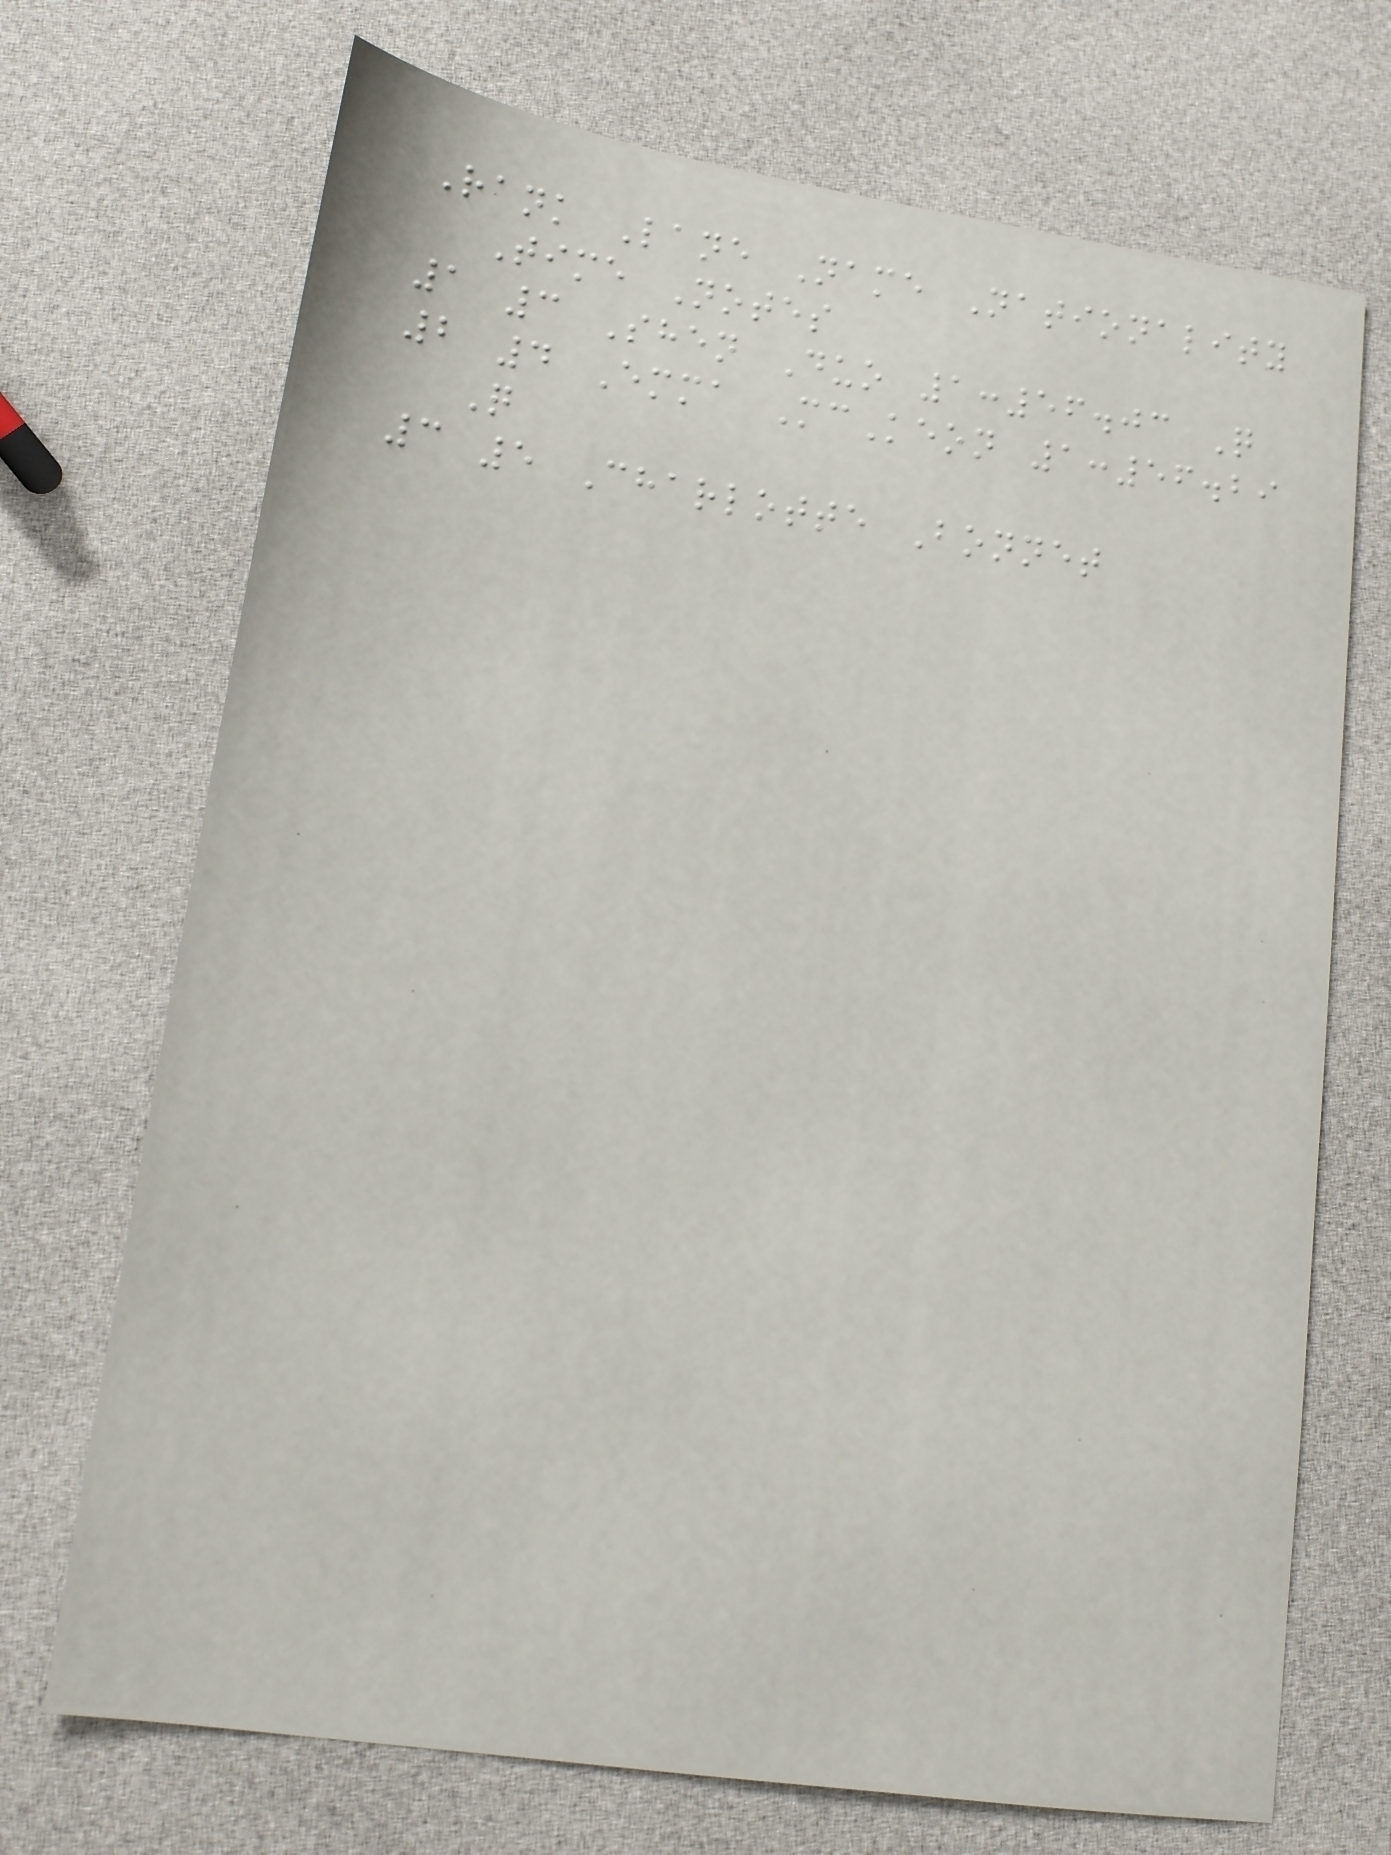Rank Lane Name Nationality
Time Notes
1 3 Shen Duo 1:56.03 Q
2 4 Emma McKeon 1:56.29
Q
3 5 Charlotte Bonnet
